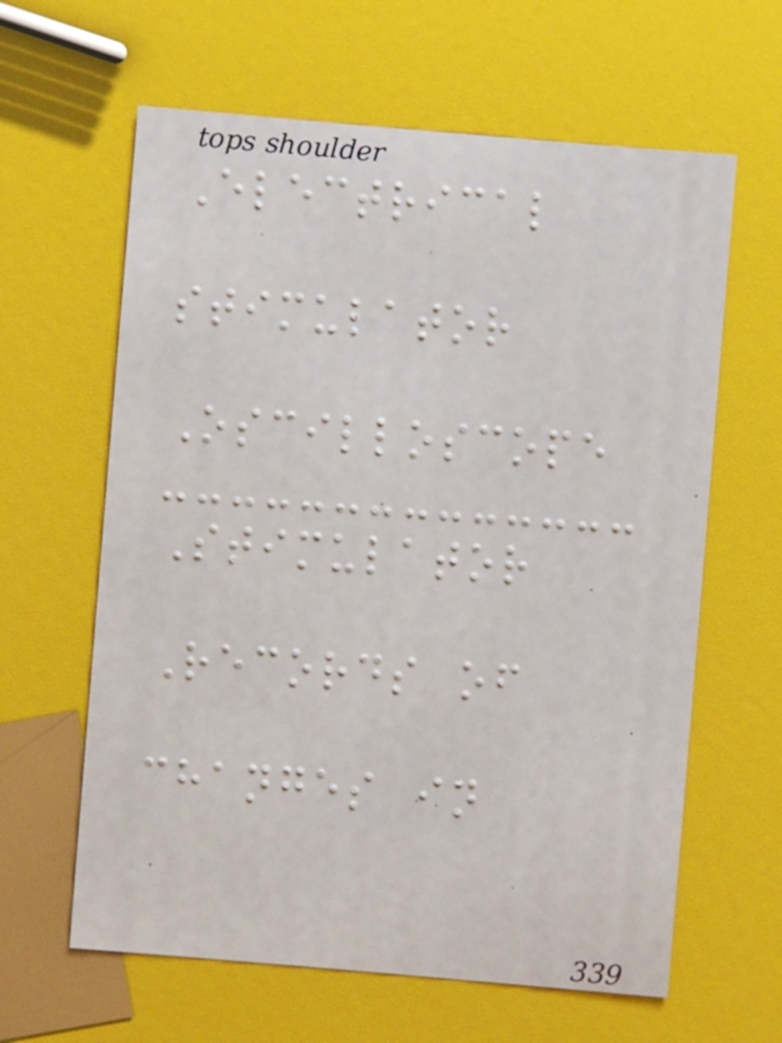Electrical
stimulator
Oscilloscope
Stimulator
Records of
changes in
